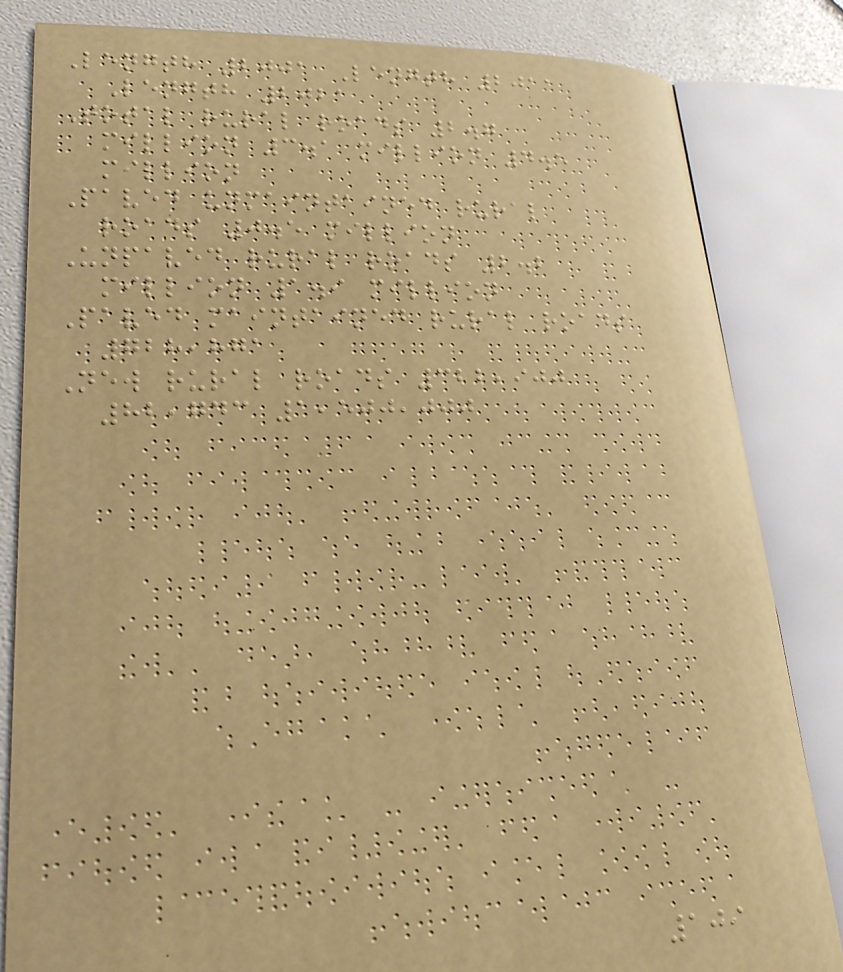Length 2001 Length 2011
Length 2021
Total rural roads 2.7
million 3.1 million 4.5
million
Paved unmaintained rural
roads 0.5 million
Unpaved rural roads 2.2
million 1.9 million
Paved maintained rural roads
728,871
New rural roads 322,900
82,743 1,500,000
109
